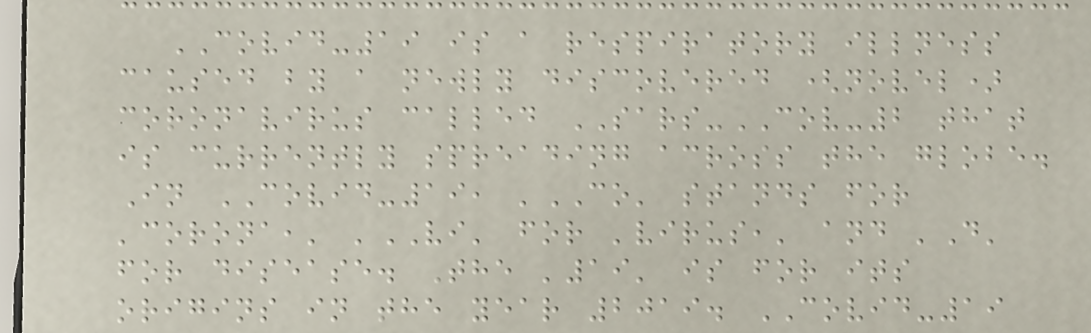COVID-19 is a respiratory illness
caused by a newly discovered (novel)
coronavirus called SARS-COV-2 that
is currently spreading across the globe.
In COVID-19, 'CO' stands for
'corona,' 'VI' for 'virus,' and 'D'
for disease. The '19' is for its
origins in the year 2019. COVID-19
